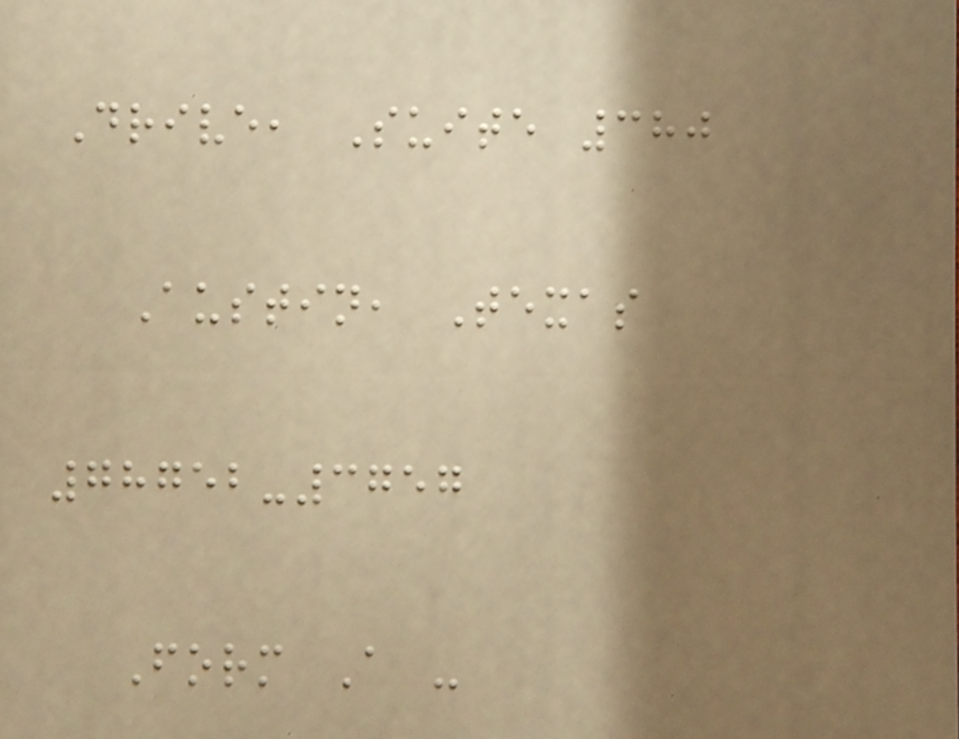Drive, Suite 380
Austin, Texas
78752-3757
Form A -
